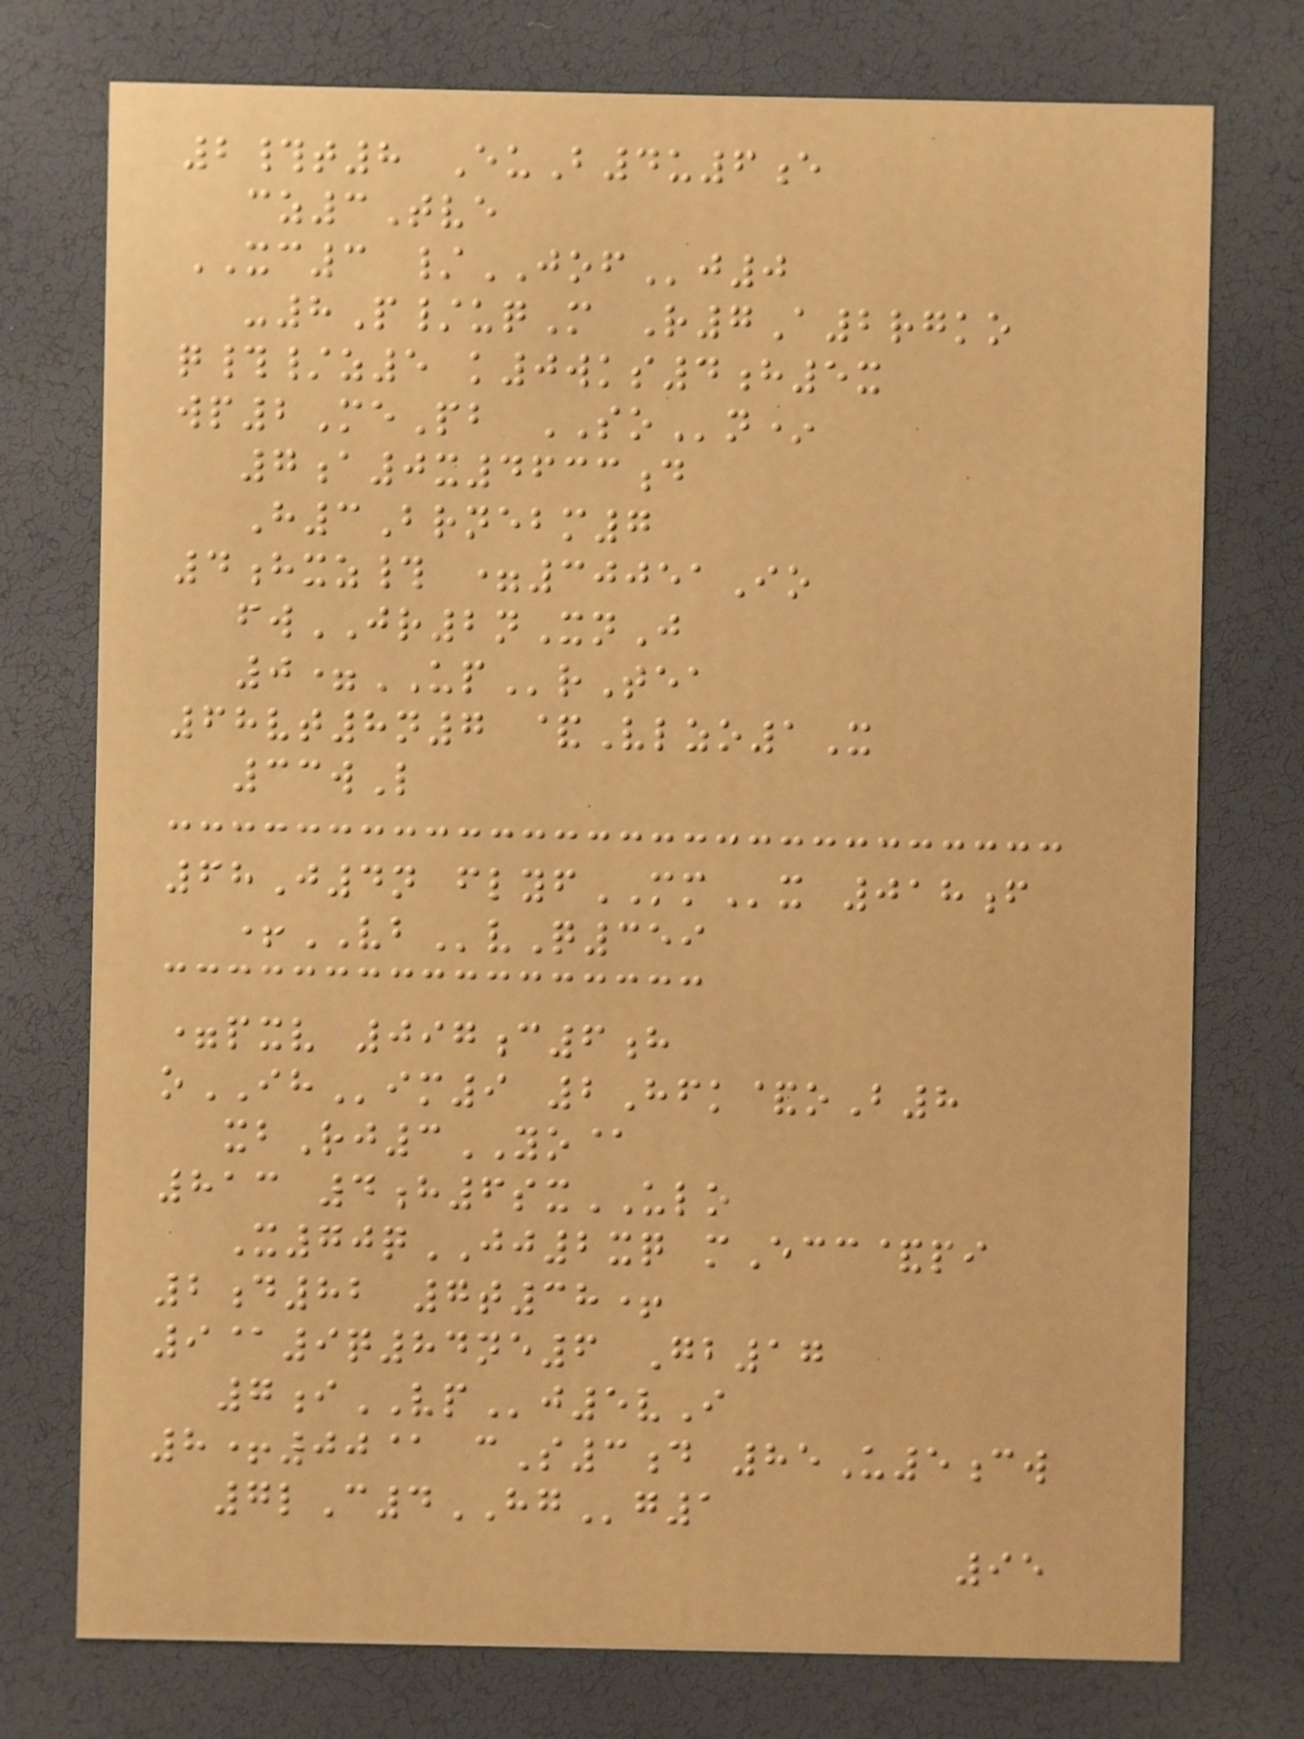2#t8 EuB4u6e
cz3Tve
XC3 /JOFj0
-8P/uqM R7A2rgko
q#/z5 k0wks4h5x
wp2MePb SOn*
7a0x4633d
H3Brnebm7
4hxz# =30051Io
fwJR2nXnJ
0=UPrTea
68vt8n7 &Vlzo1X
33wL
68J4n flyfMMx 018f
+VBvQ359
=pxv 097c6h
oIHim9 2Hfk&oB8
xbRj3YO@
813 4h6sxULO
X70qJJ2xq mEcc&pi
2d82 7t38+
9@9q84ne6 Gb17
7iVPj5vI
8+00@ cS3d 85U5cw
7lC4HGg1
95
